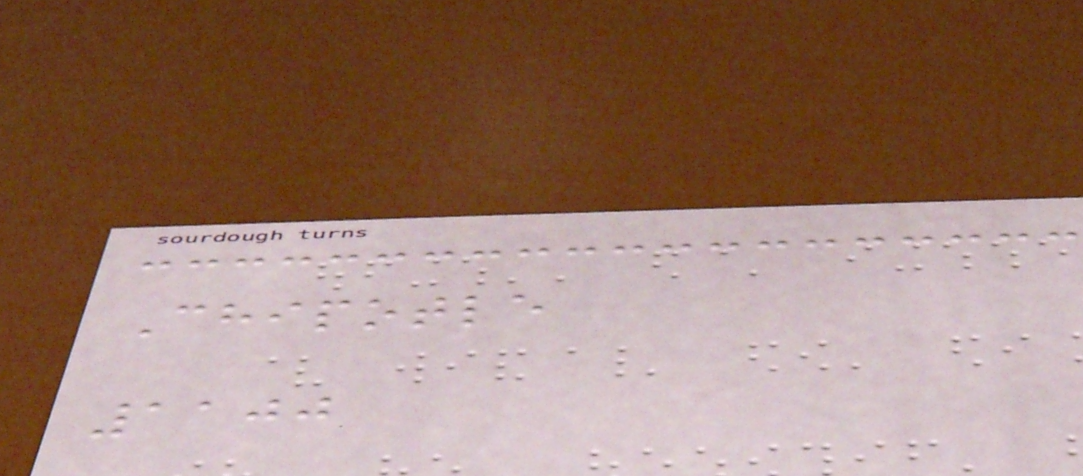Chipotle
1100
